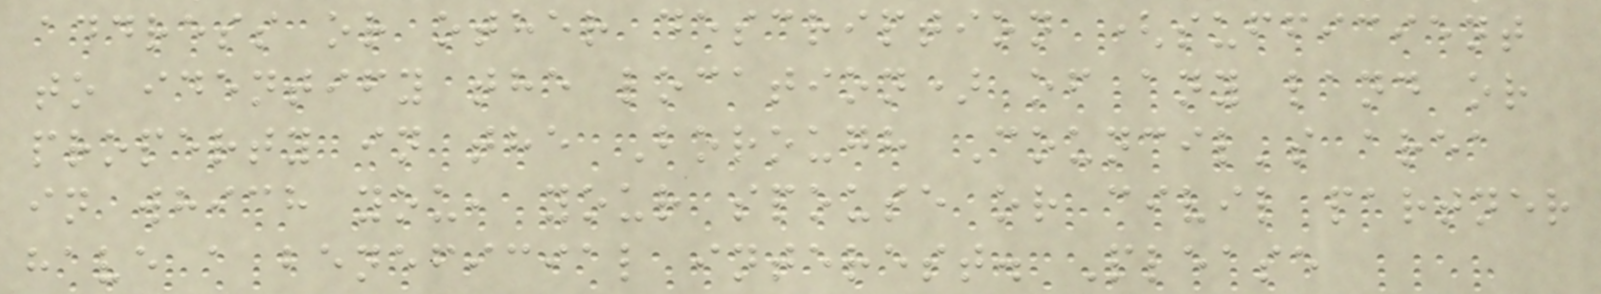address or other description (sufficient
to identify the location) of any land or
property in the Borough Council's area
in which you, your spouse or civil partner
have a beneficial interest. Please
